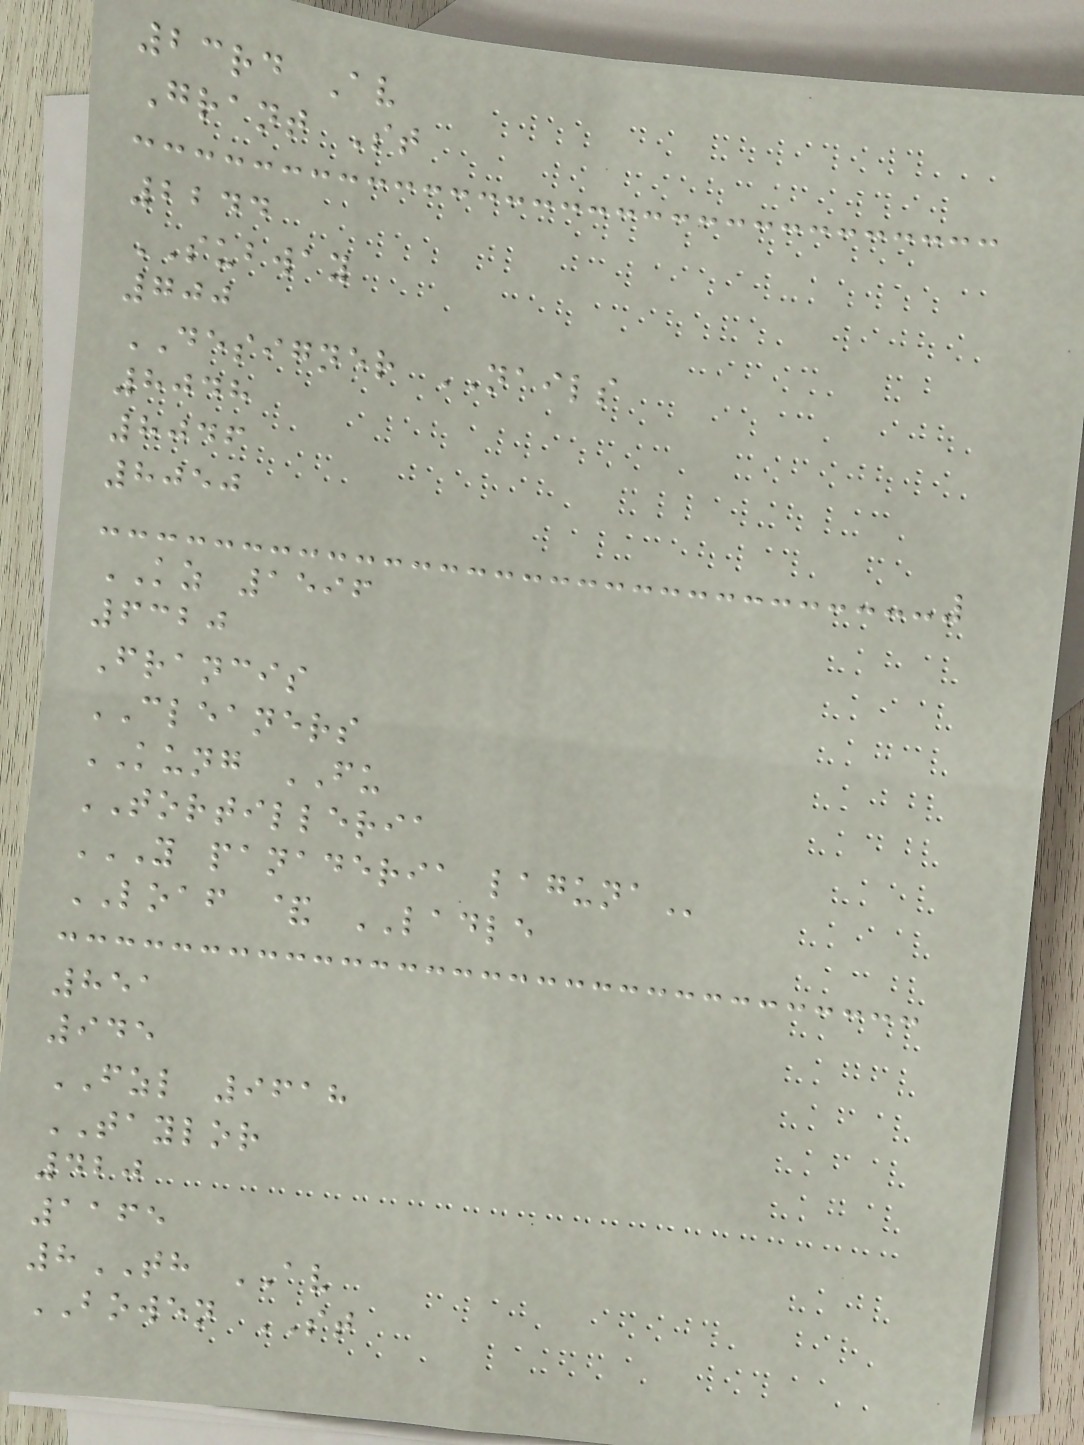23rd Av
Grant St
2244
SUBWAY
700
DESIGNER NAILS
8048
8046
8050
KZ 1596
6320
Francis
CLEANERS
KUNG FU
TORTILLERIA
Y PANADERIA LAGUNA
LOAF & LADLE
851
945
FZL 9618
TAYLOR
420
1165
8TH AV
BOWEN ST
